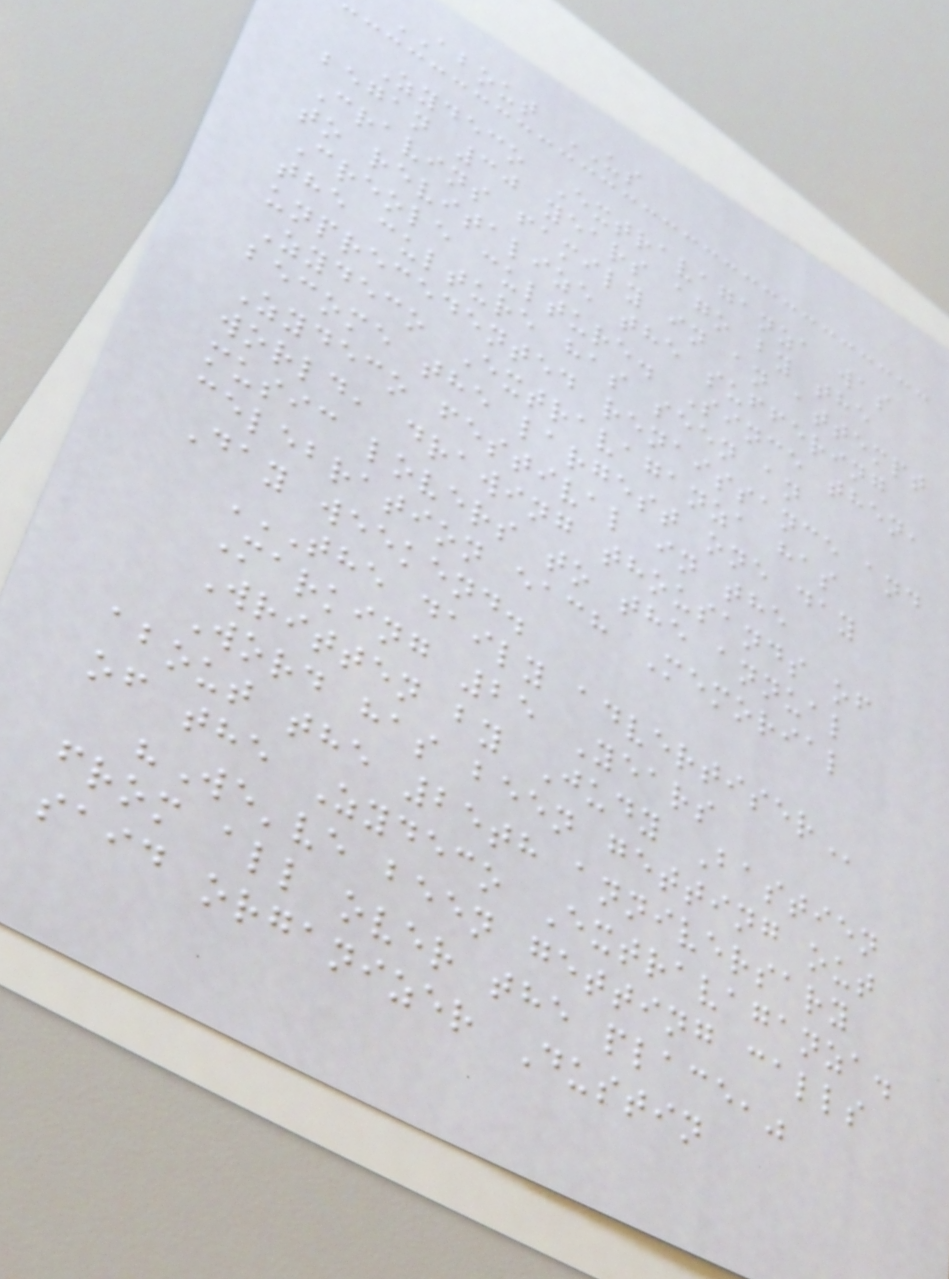ABOUT US
Zydeco Extravaganza was
began 30 years ago by the
Cravins family in an attempt
to revitalize the suffering
Creole culture. Since then,
the culture has seen an
unprecedented renaissance and
Zydeco Extravaganza has
become the largest one day
Zydeco festival in the
world, drawing thousands of
music lovers to the annual
celebration each Memorial
Day weekend.
THE DAILY ADVERTISER
Marking 25 Years
Written by Judy Bastien
Word has been getting out
about the 25th anniversary
of the Zydeco Extravaganza.
"We've been getting calls
from all over the place,"
said organizer Dustin
